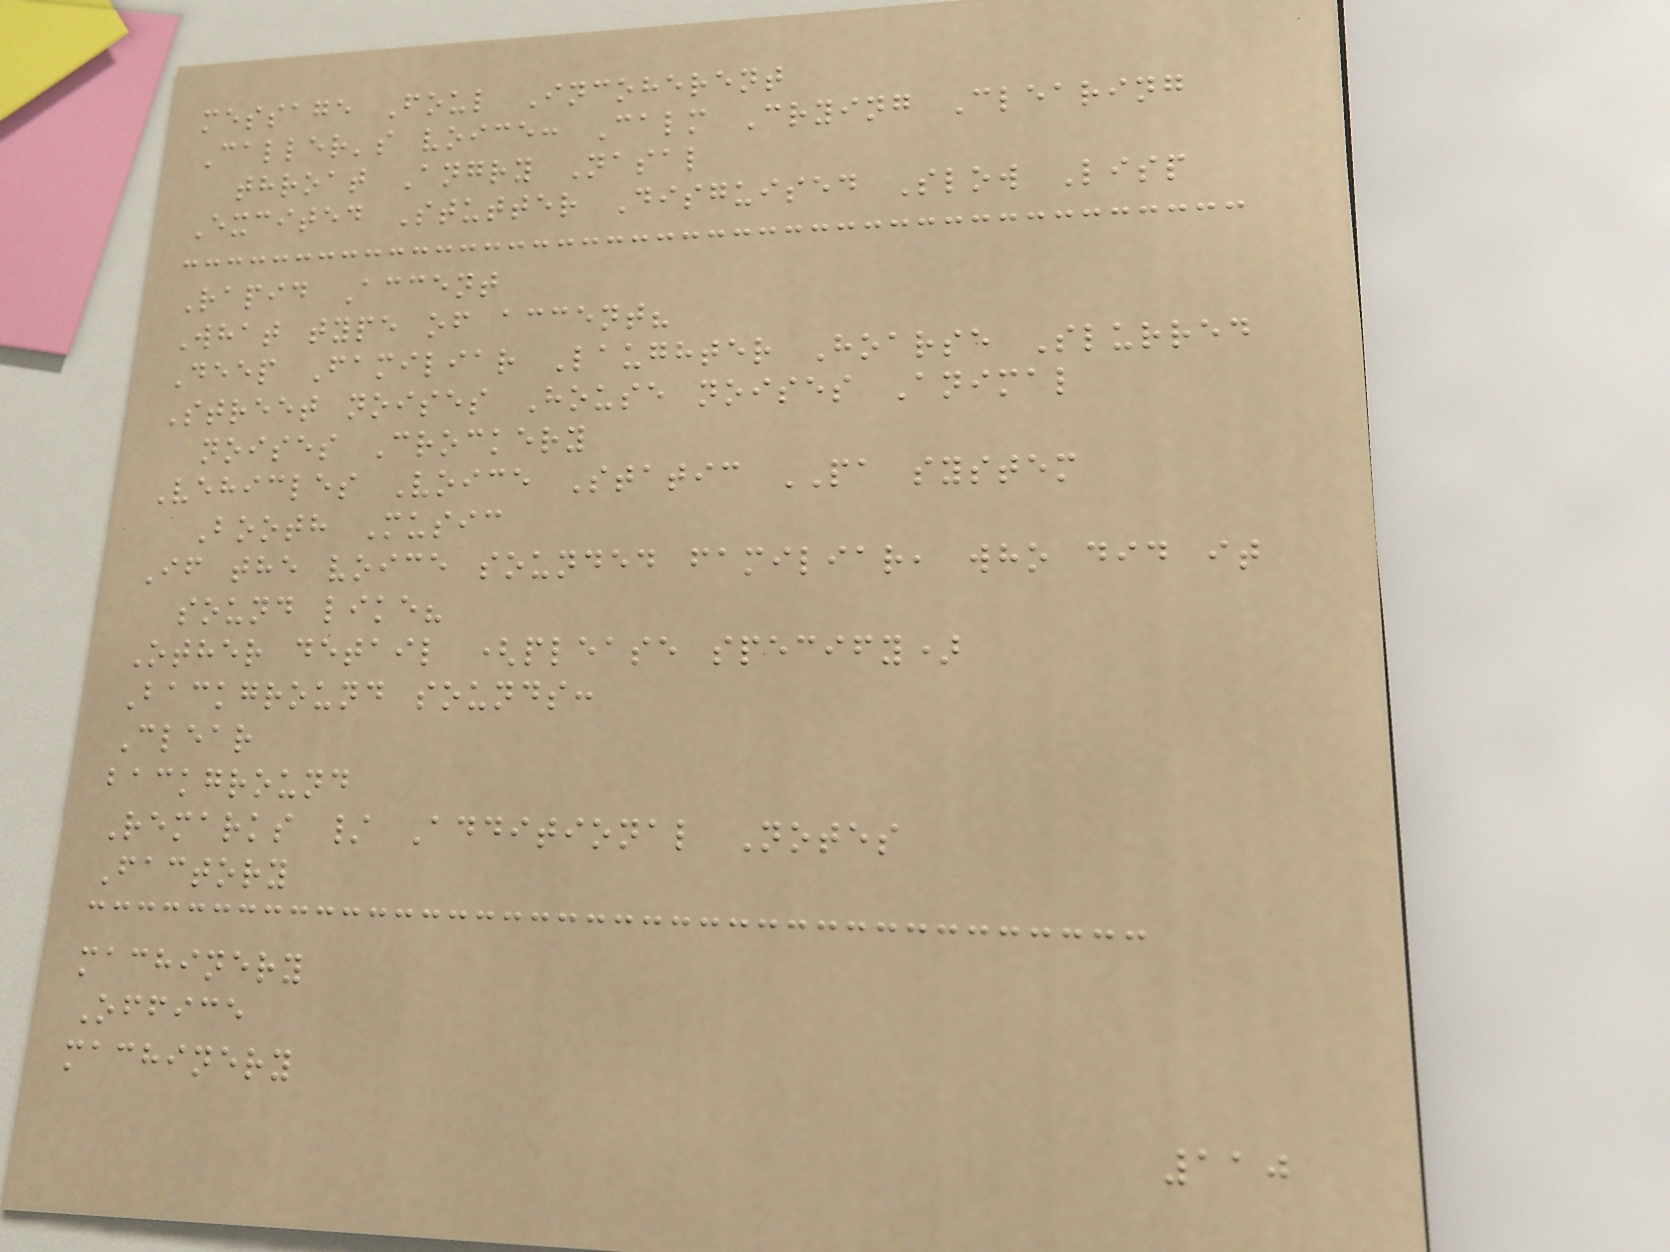message Foul Incoherent
Caller's voice: Calm Crying Clearing
throat Angry Nasal
Excited Stutter Disguised Slow Lisp
Rapid Accent
What type of accent?
Deep Familiar Laughter Hoarse Slurred
Street noises House noises Animal
noises Crockery
Vehicles Voice Static PA system
Booth Music
If the voice sounded familiar, who did it
sound like?
Other detail (please specify)
Background sounds:
Clear
background
Remarks / Additional Notes
Factory
machinery
Office
machinery
110
